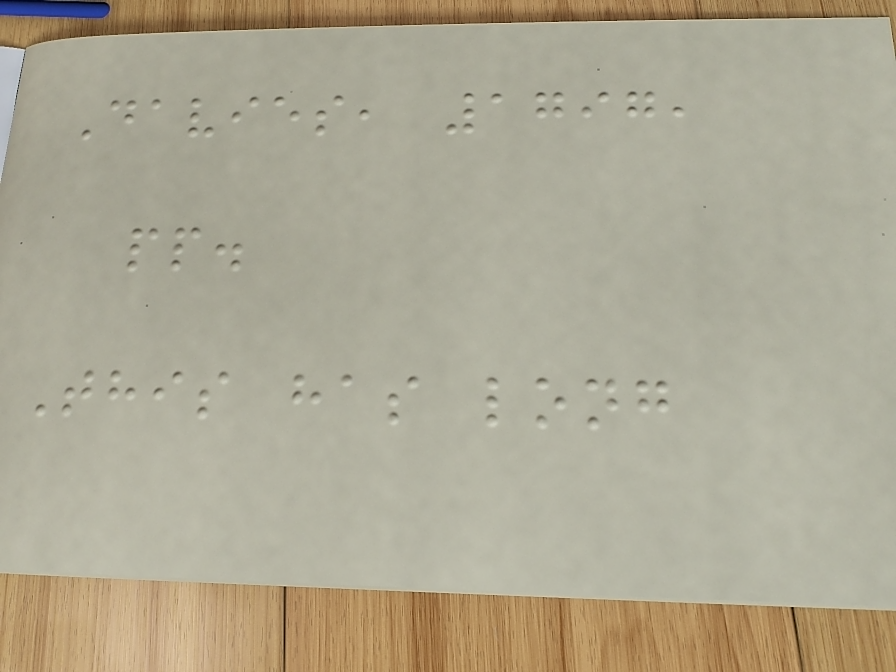Davies, 1797,
pp.
This has long
